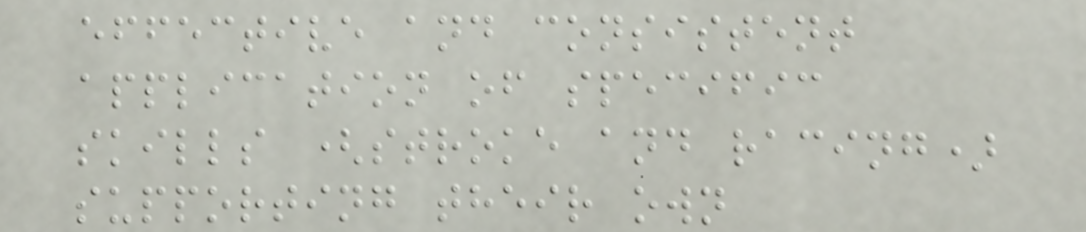effective and consistent
application of specific
skills (stroke and racing)
supporting their own
